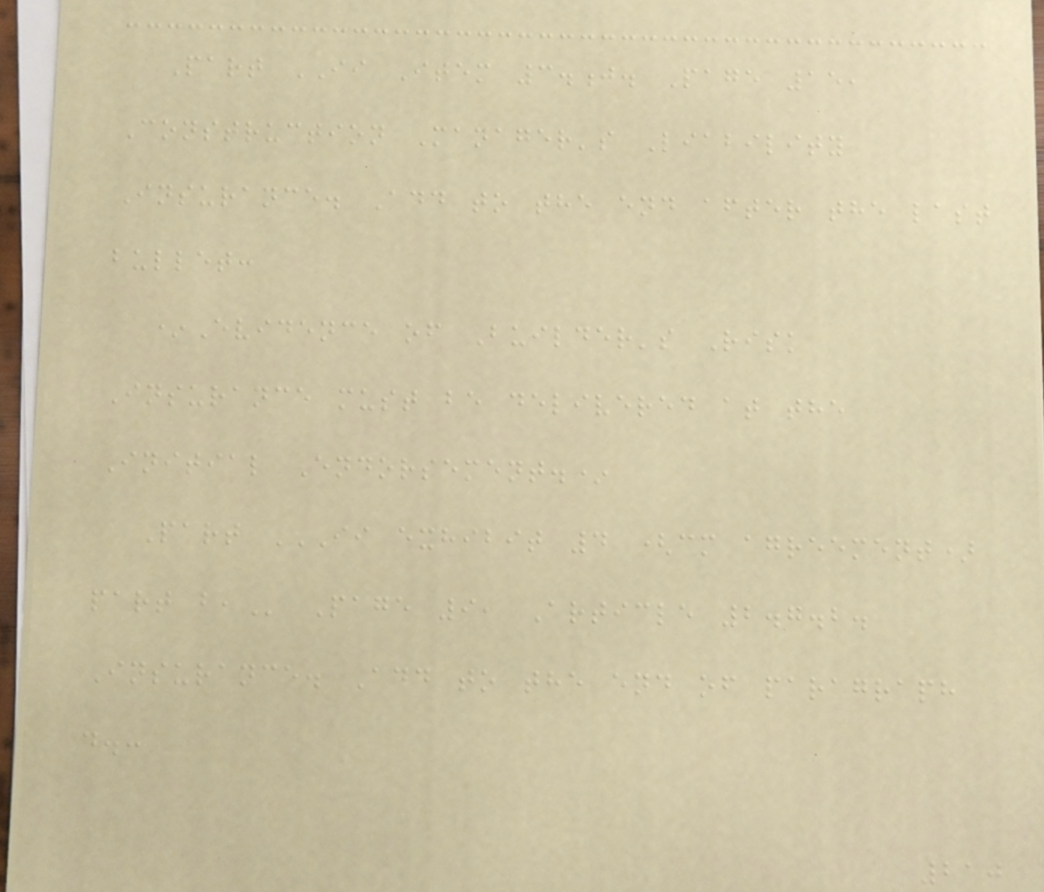Part II Item 3.j. Page 15,
Construction Manager's Liability
Insurance. Add to the end after the last
bullet:
*Evidence of Builder's Risk
Insurance must be delivered at the
Initial Endorsement.*
Part II EXHIBIT 4 (CM AGREEMENT)
PART B, Page 9, Article 2.7.2.
Insurance. Add to the end of paragraph
d.:
210
